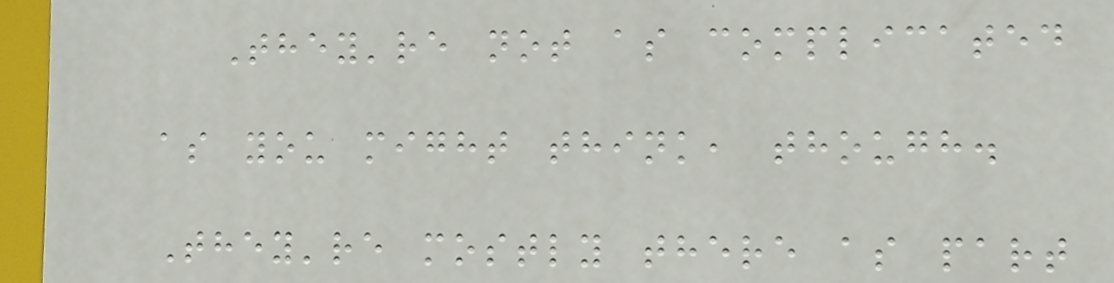They're not as complicated
as you might think, though.
They're mostly there as part
